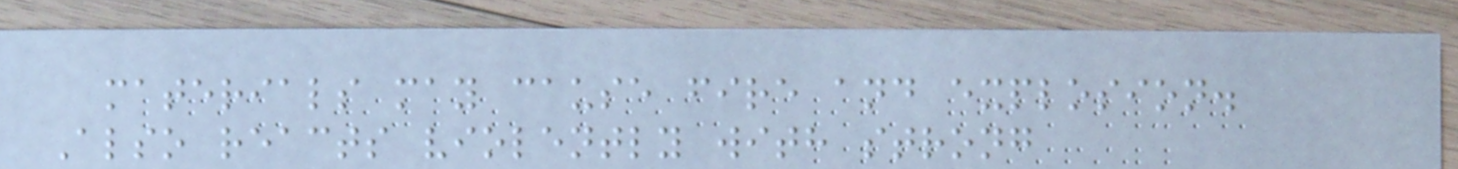materials may cause fire and explosion.
Also reacts violently with strong
